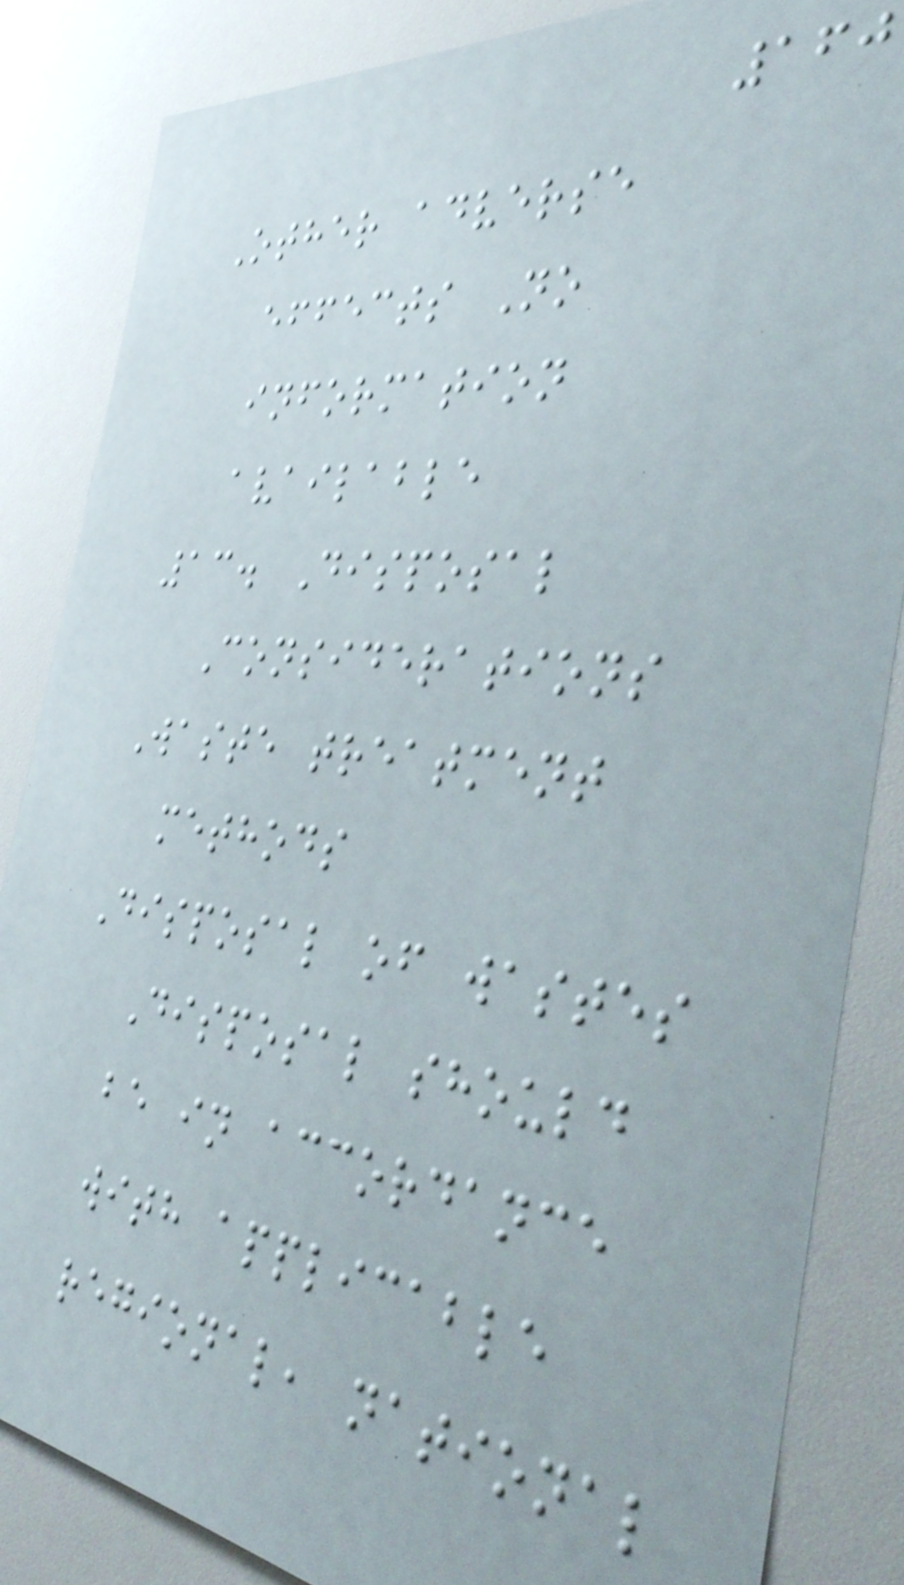160
Other adverse
effects No
information
available
13. Disposal
Considerations
Waste treatment
methods
Disposal of wastes
Disposal should
be in accordance
with applicable
regional, national
